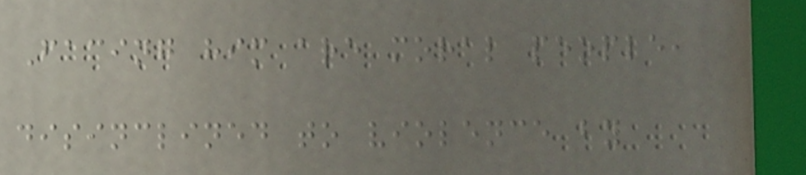Facing him are moral people,
disinclined to violence by
